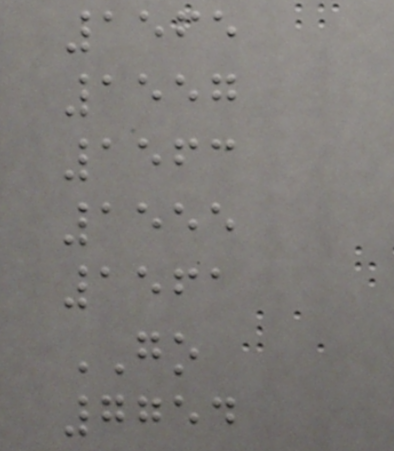1565
1557
1563
1555
1561
GO
7754
